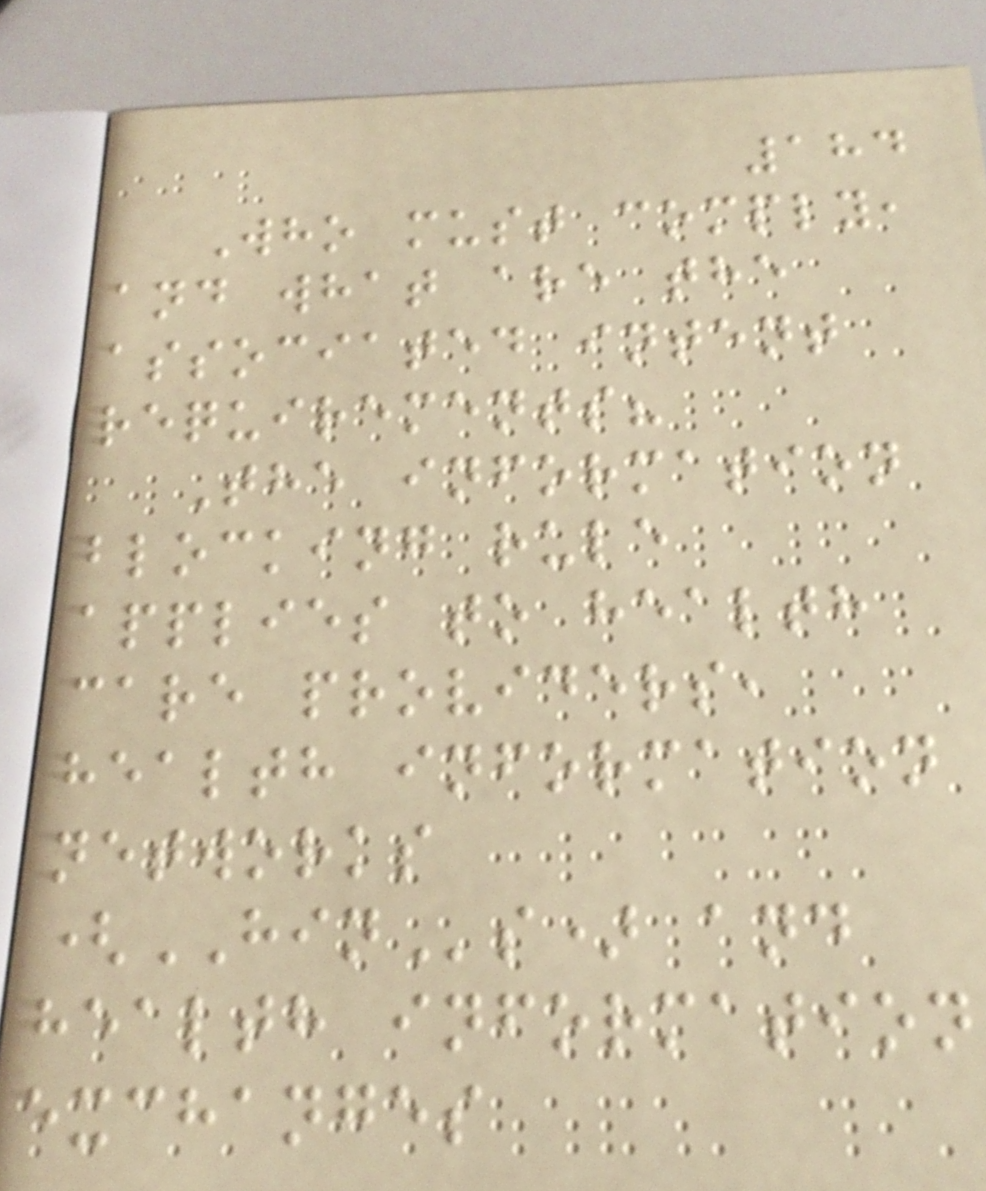184
Who must comply,
and what are the
associated intent
requirements?
The information
blocking rule
applies to health
care providers,
health information
networks
(HINs) and
health information
exchanges
